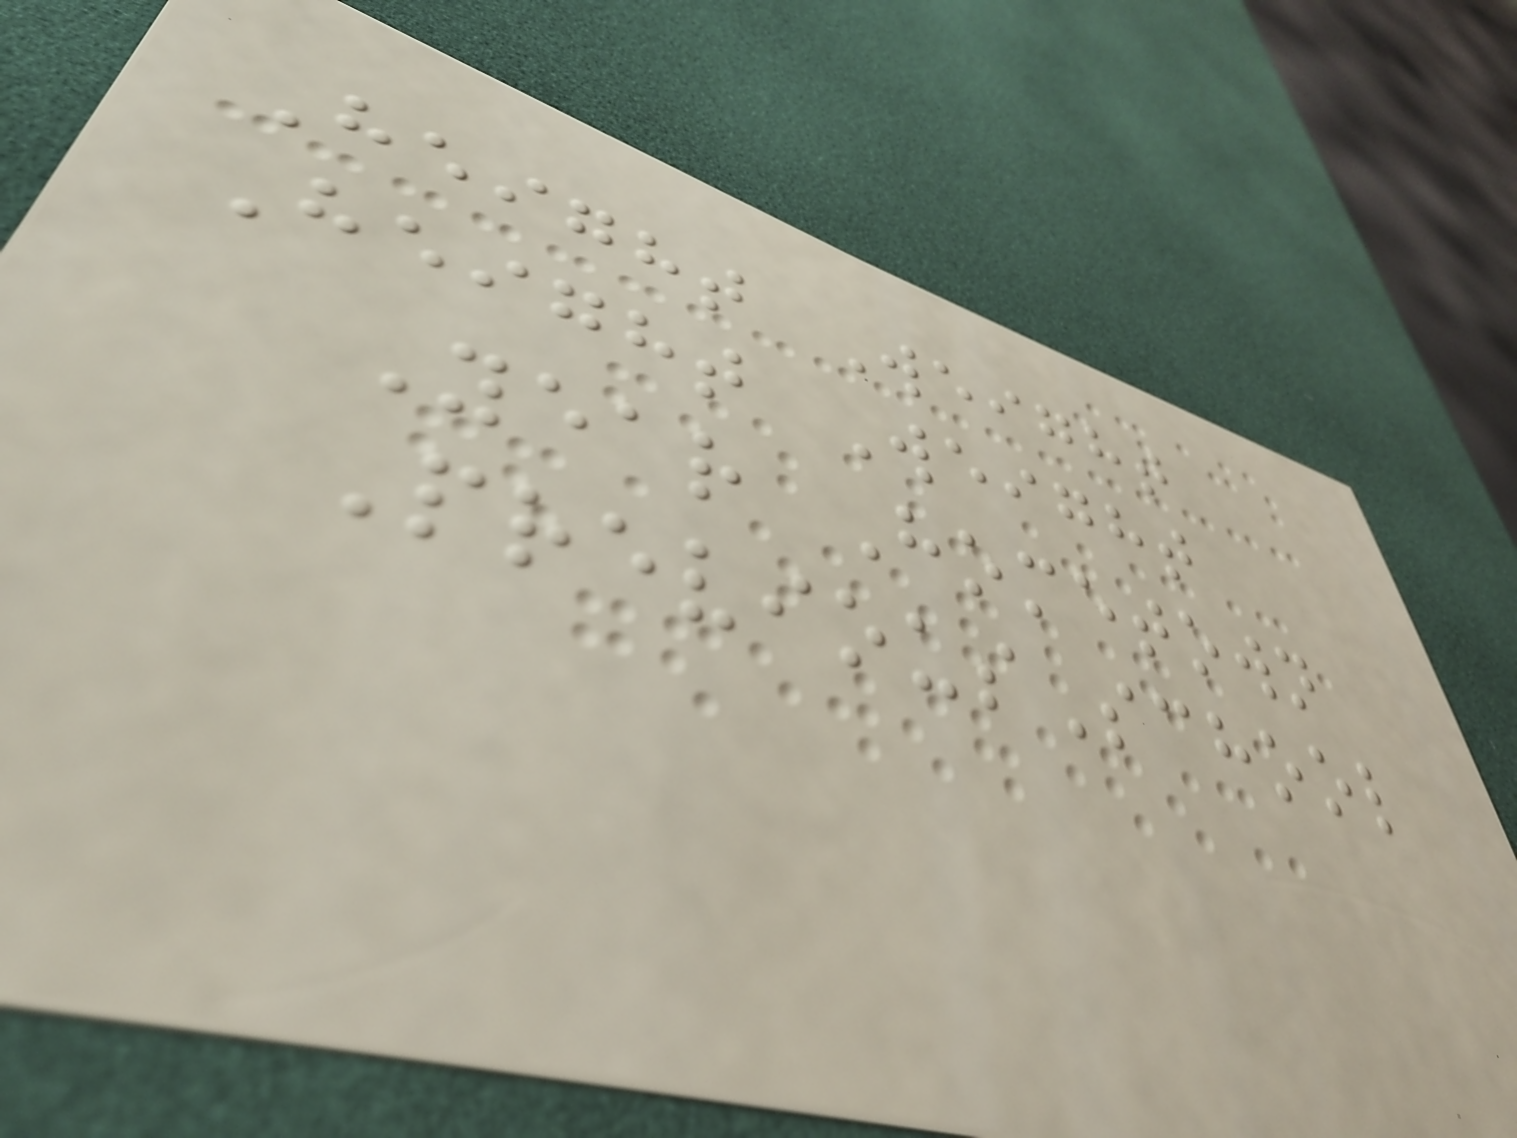Height Weight
Height Weight
Year Hometown
PreviousSchool
